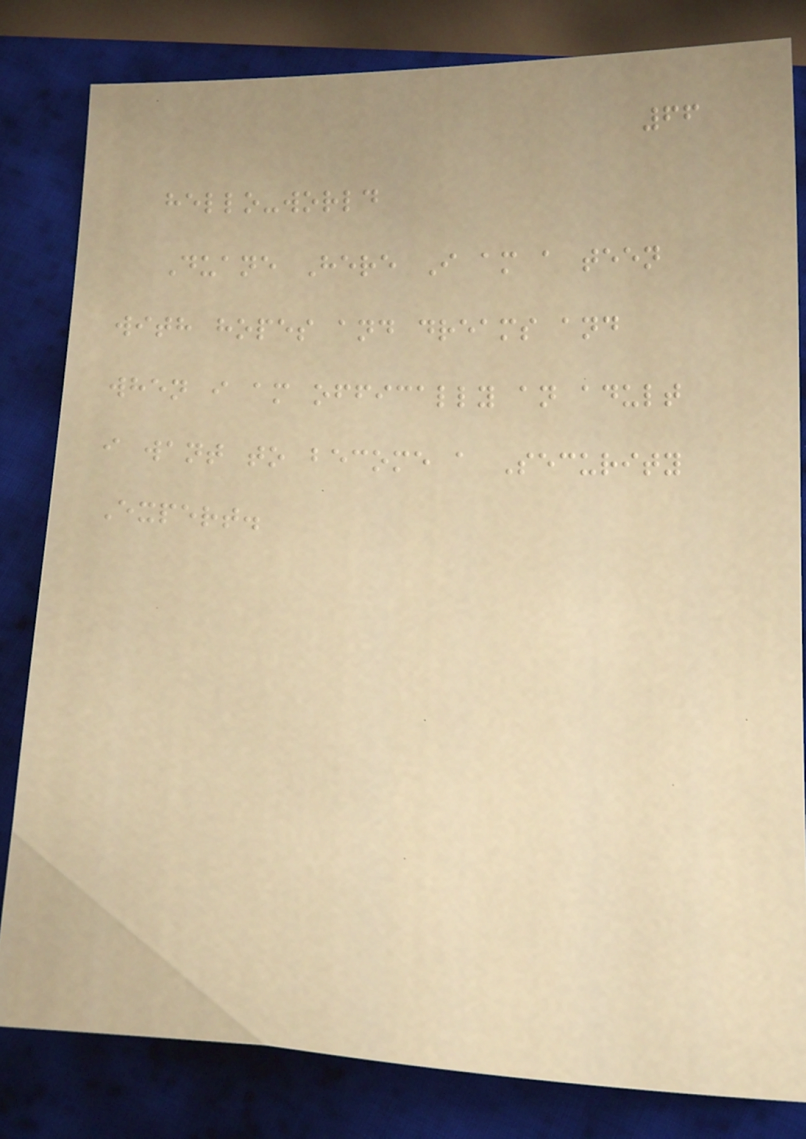66
hello-world
Duane Here I am a teen
with hopes and dreams and
when i am offically an adult
i want to become a Security
Expert.
